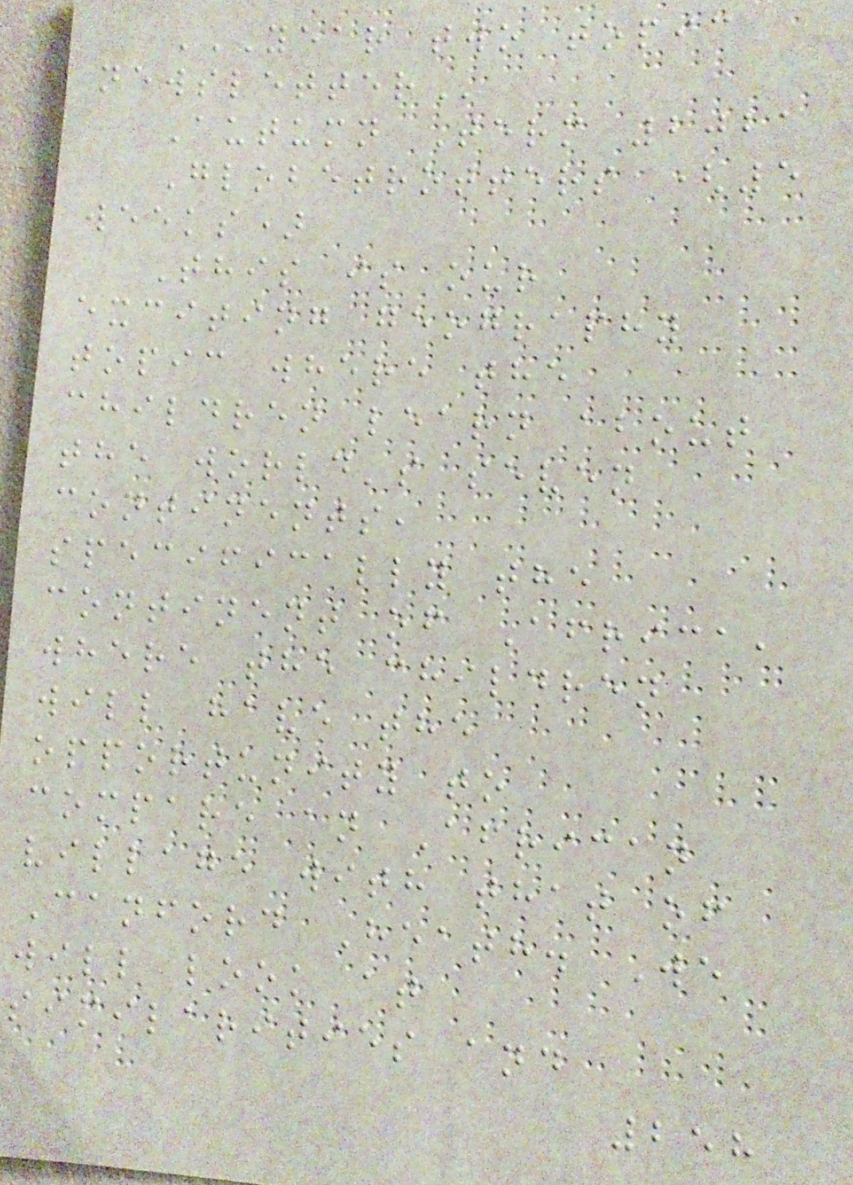YEAR TWO TOPIC
NEWSLETTER
Autumn Term 2021
Globetrotters (5
weeks)
This is our
exciting geography
topic where the
children learn about
the world's seven
continents,
specifically the
continent of Africa,
where the children
will have the
opportunity to
compare an African
village with that of
Canford Heath. We
will look at
similarities and
258
